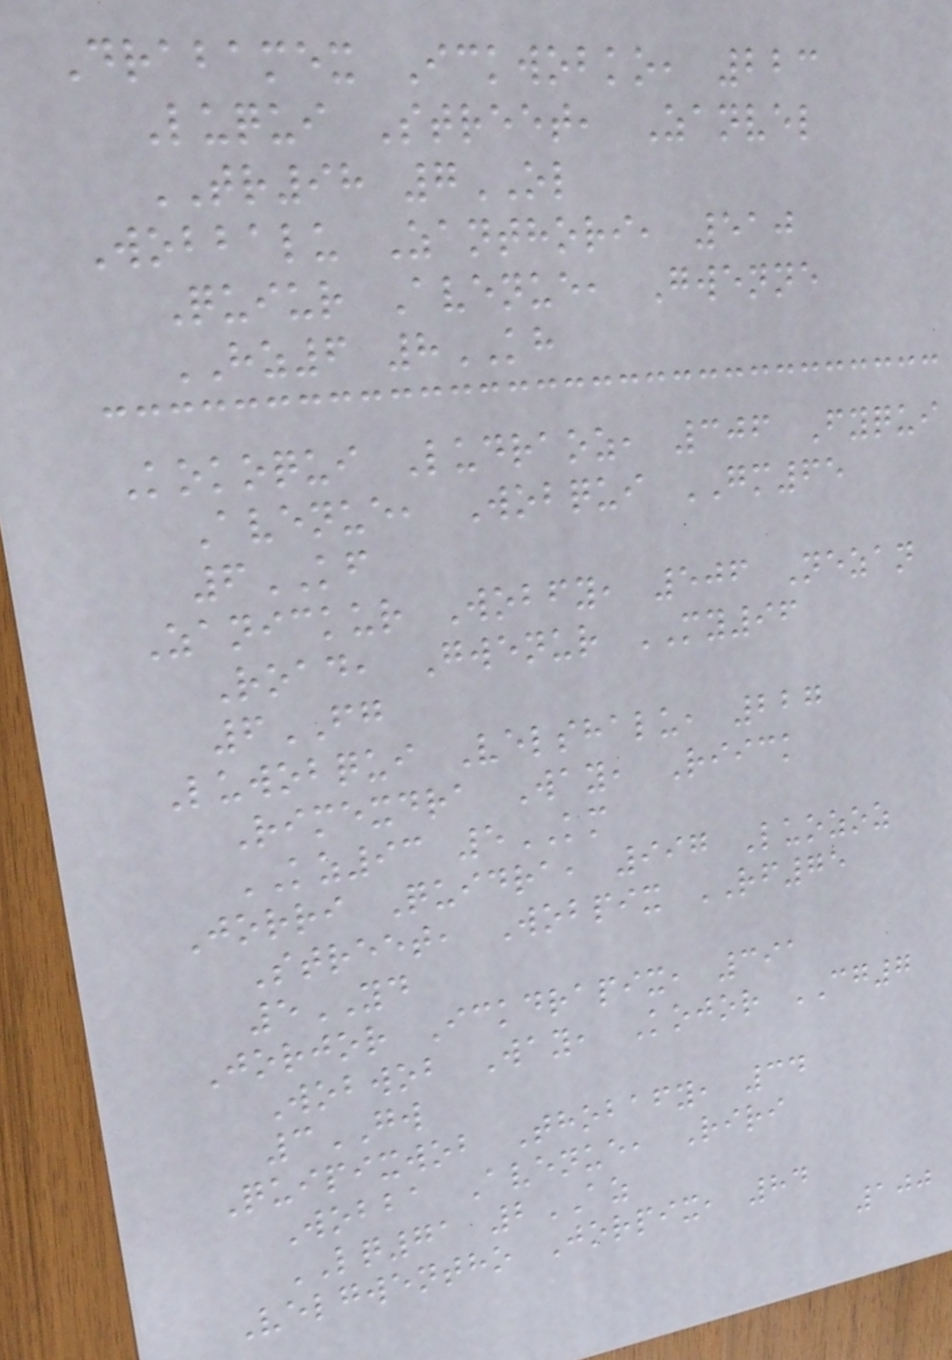Drabamex Ickwobko, 223
Luqui Street, Zanvel
TR98 7OL
Wobbalu Zanthori, 510
Quiur Avenue, Gwenne
HZ6 8KH
Kokoqui Ludraoz, 306 Fyqui
Avenue, Wobqui GM65
6KF
Zanickur Wobfy, 506 Nezan
Road, Gwenur MY96
6FG
Luwobqui Velshalu, 227
Rimexdra Way, Riick
KZ93 5KM
Jorri Quidra, 997 Luozoz
Street, Wobpix RF75
5YD
Jorjor Ickdrapix, 391
Wobwob Way, Kojor CG7
3GW
Quipixwob Thobafy, 34
Wobba Avenue, Riri
LQ71 2AZ
Velgwentho Jorpix, 84
100
